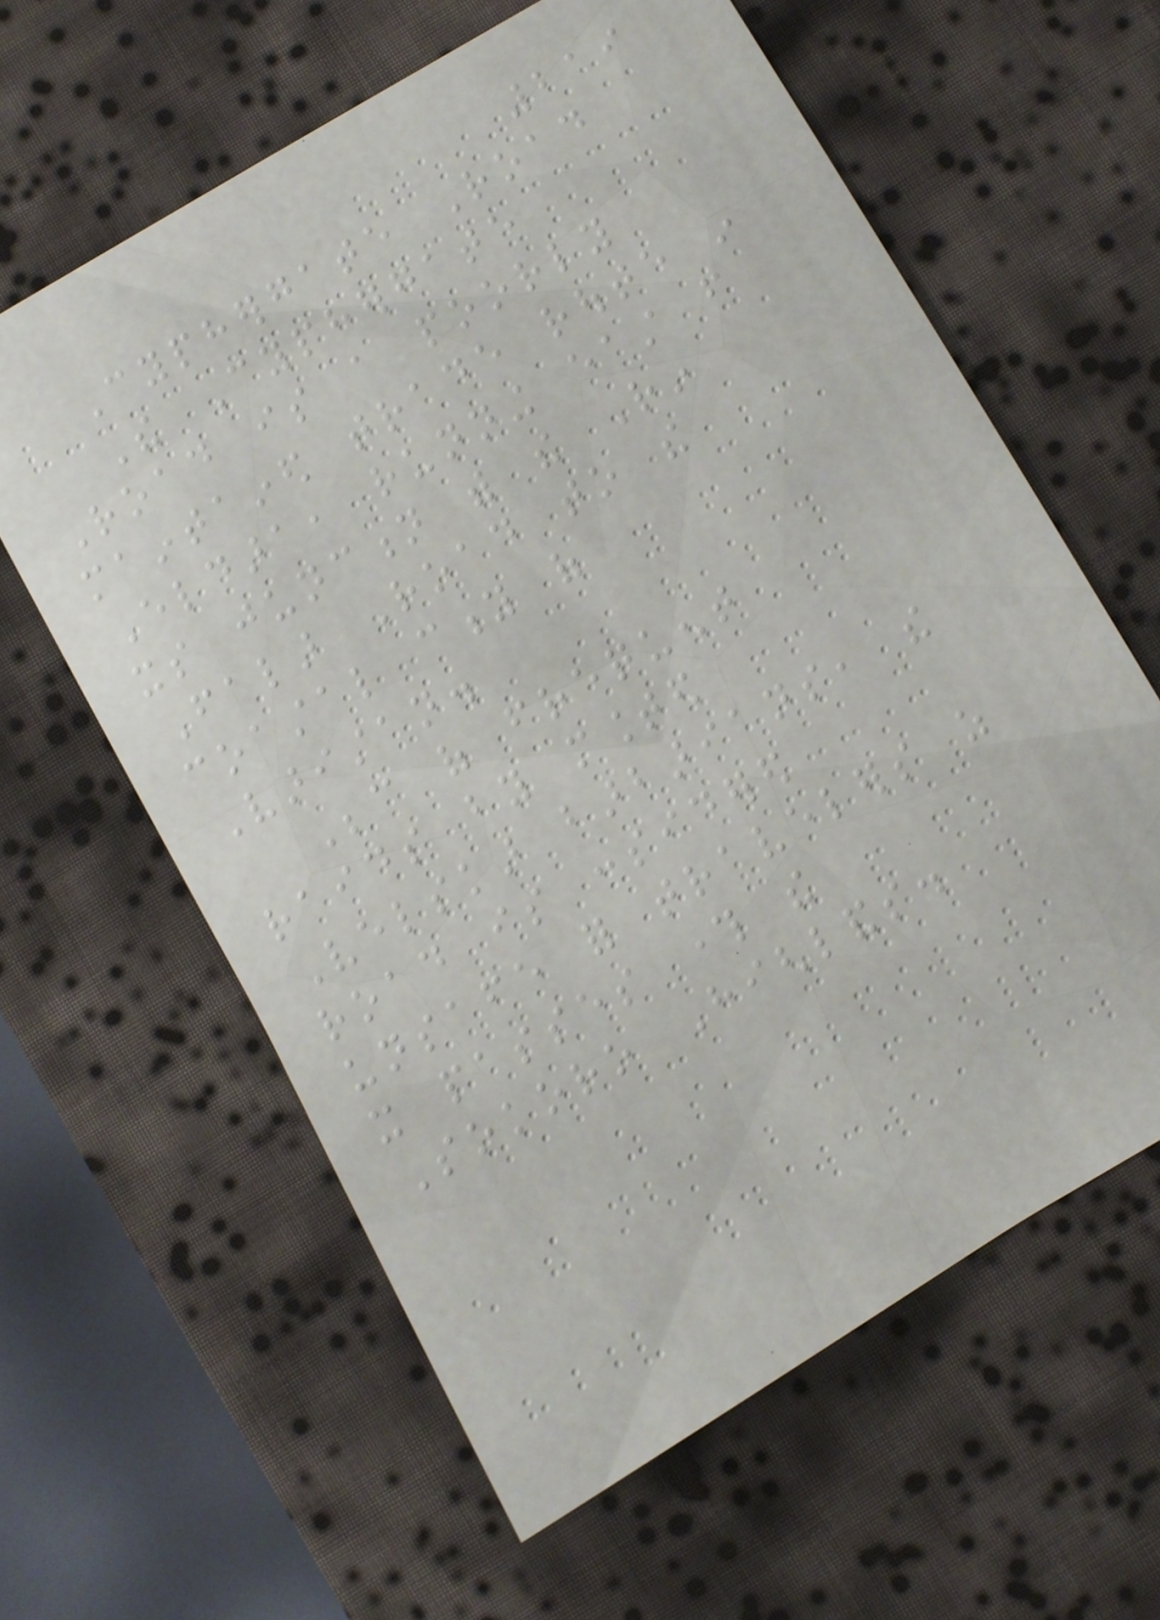219
Cyphergate Road
The Cyphergate
Road is a poorly
maintained trade route in
Eldara, running east from
its junction with the Rin
Falar Road to the
coastal city of
Varistan.
Because of frequent
raids by mounted
Velskar barbarians, the
road is considered
unsafe for travelers as
it passes through the
Sokoro Highlands.
